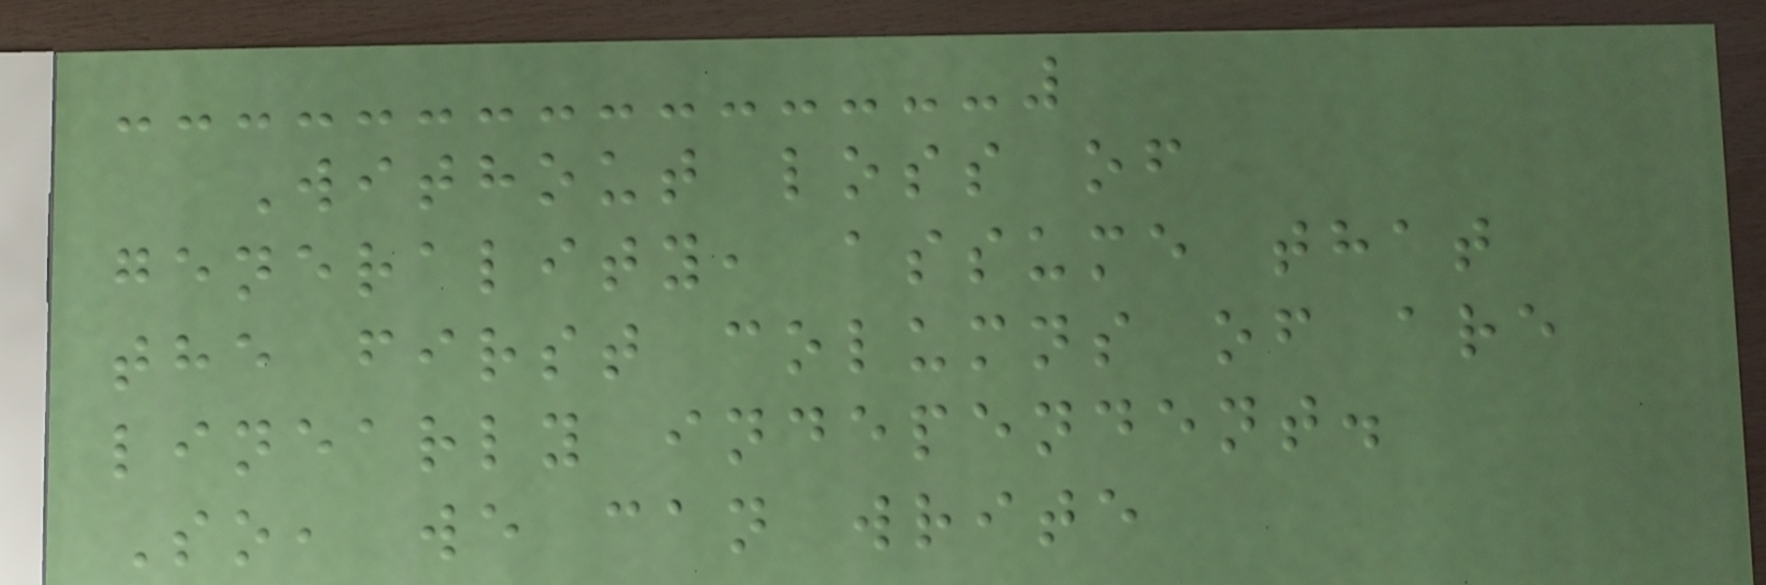Without loss of
generality, assume that
the first columns of are
linearly independent.
So, we can write
